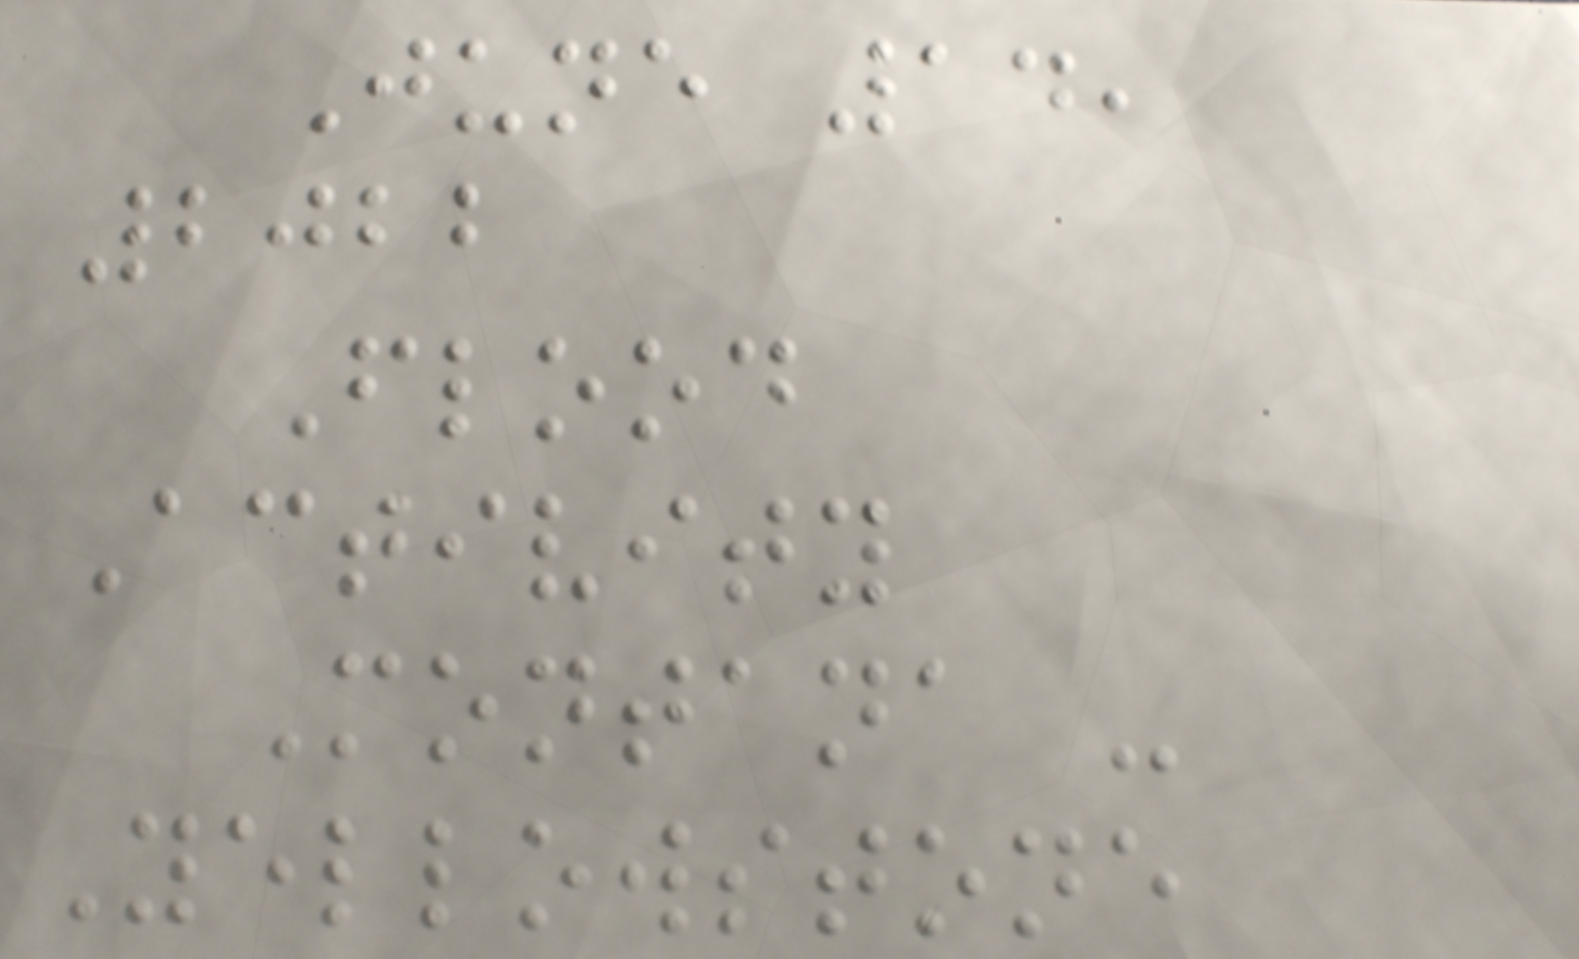June 14,
2022
Flood
Activity
Montana -
Yellowstone
